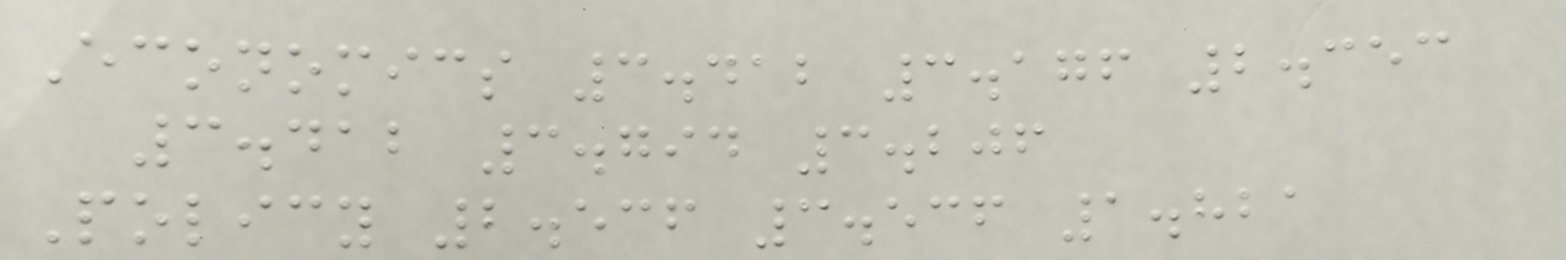Economics 3.412 3.176 2.353
3.412 3.794 3.206
Policy 2.536 3.536 1.821
